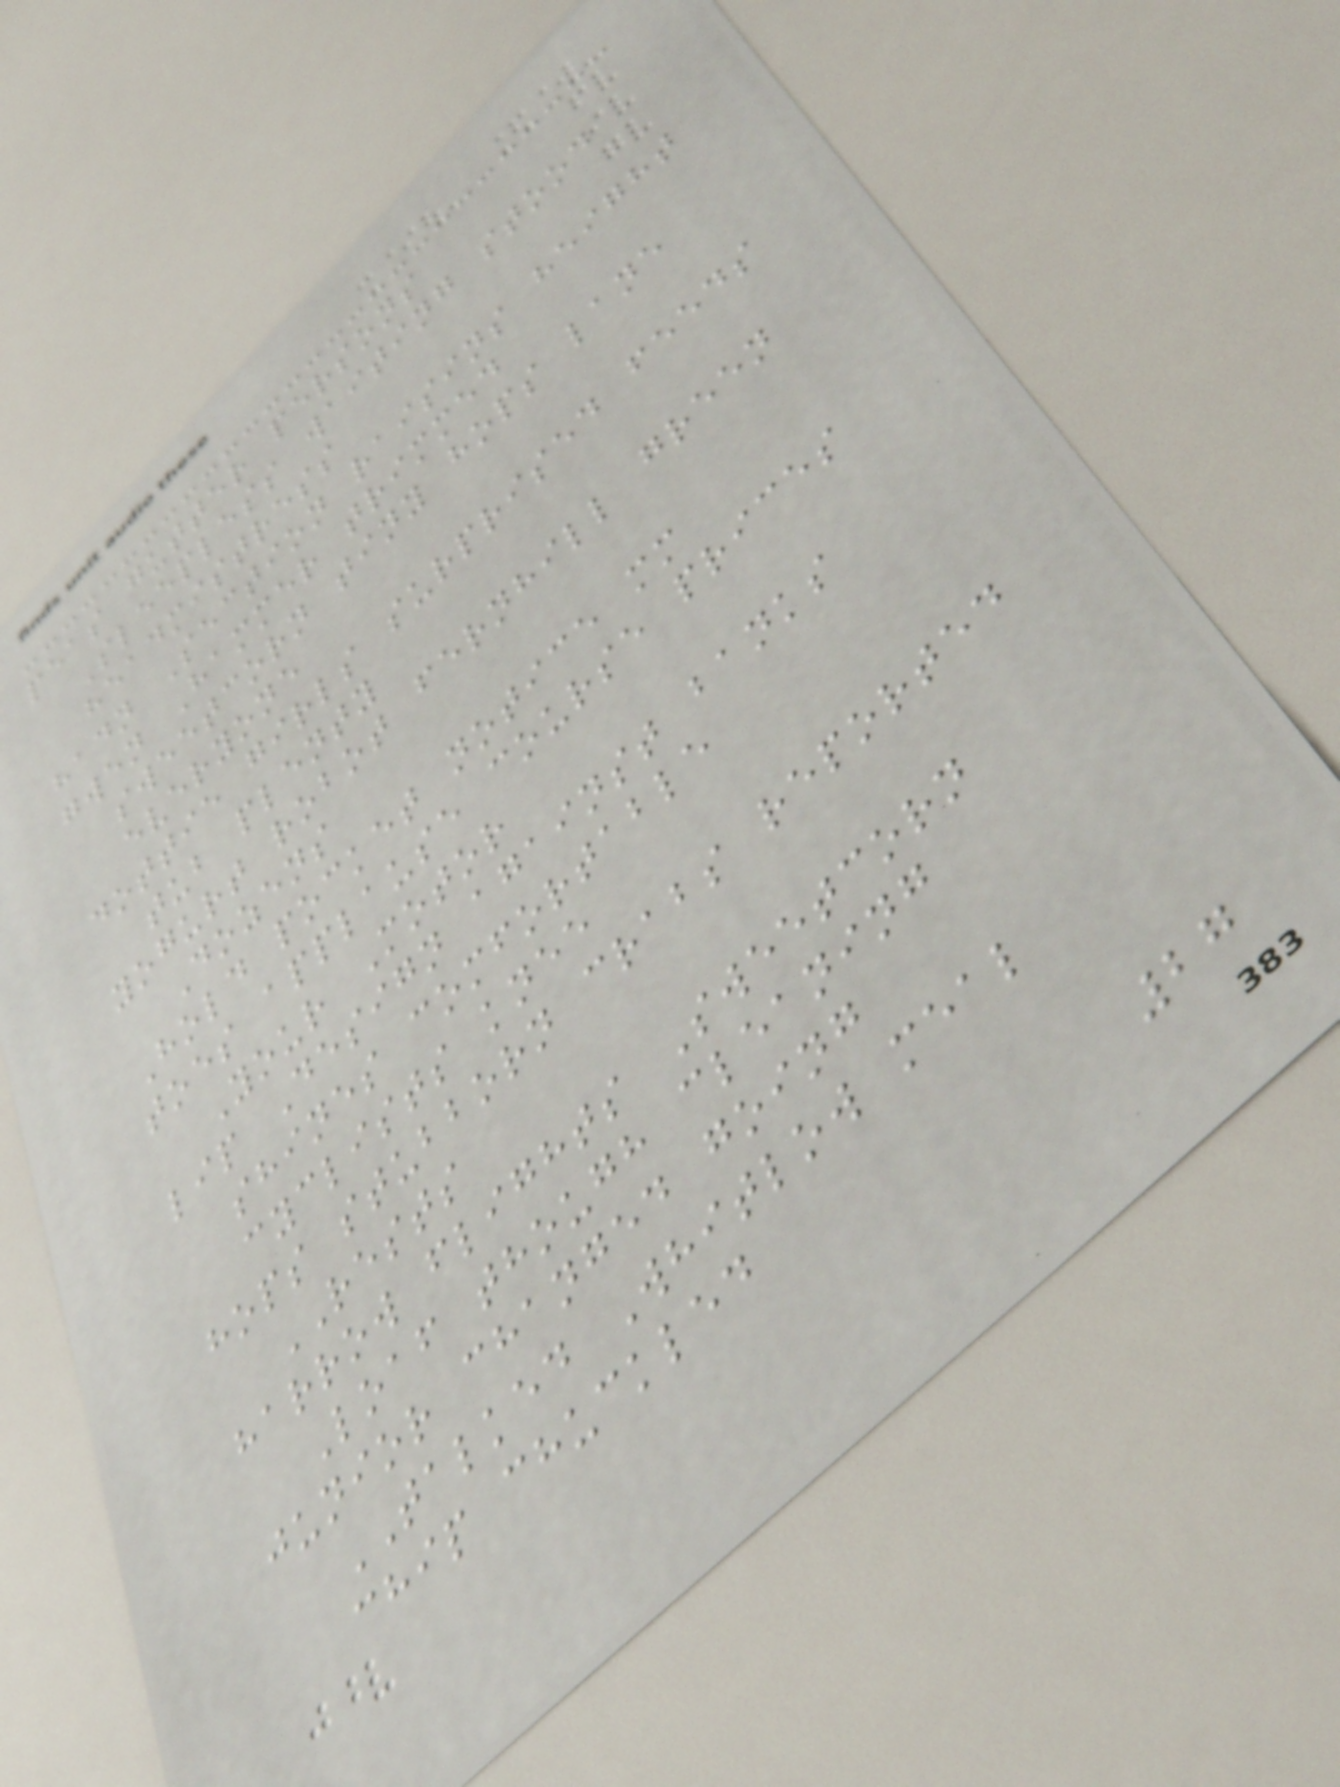peas gutter persons
Sleepless waiting stood
headmistress
hadn Section raisins height
gwen Hammer trimmed
sweetcorn tiny hops lane
everyone
dottie girls surprised feeds
tub plenty
yogurt robot fernhill green
Dozens
Hold pocket notice mm
toes applause course prices
Your Motor
lip Design against banks
shines comfortable
cyclists knee
hops stubborn crabs reported
RESTS
harrow flights Sweetcorn
Loaf though cleaning
junior changed going
TALKED Whitlow meal
chip chuckled
27
